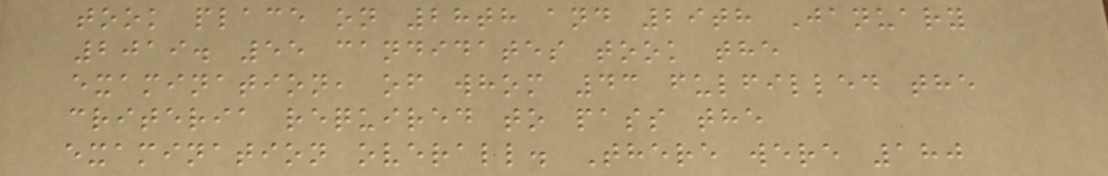took place on 28th and 29th January
2019. 55 candidates took the
examination, of whom 43 fulfilled the
criteria required to pass the
examination overall. There were 180
